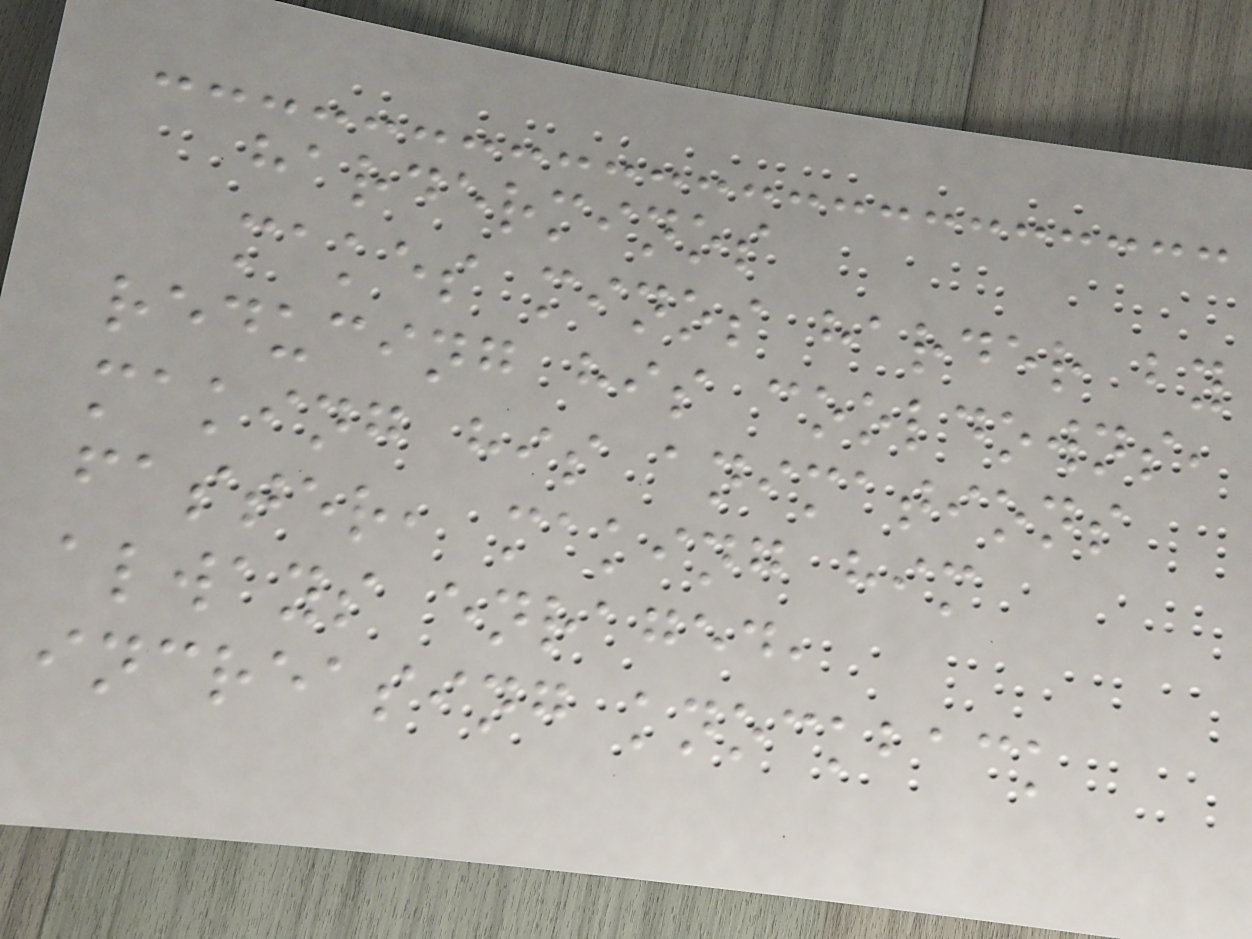harderminos
makes minos harder by
reducing his cooldowns,
making his animations
faster, making him
always enraged,
increasing knockback
